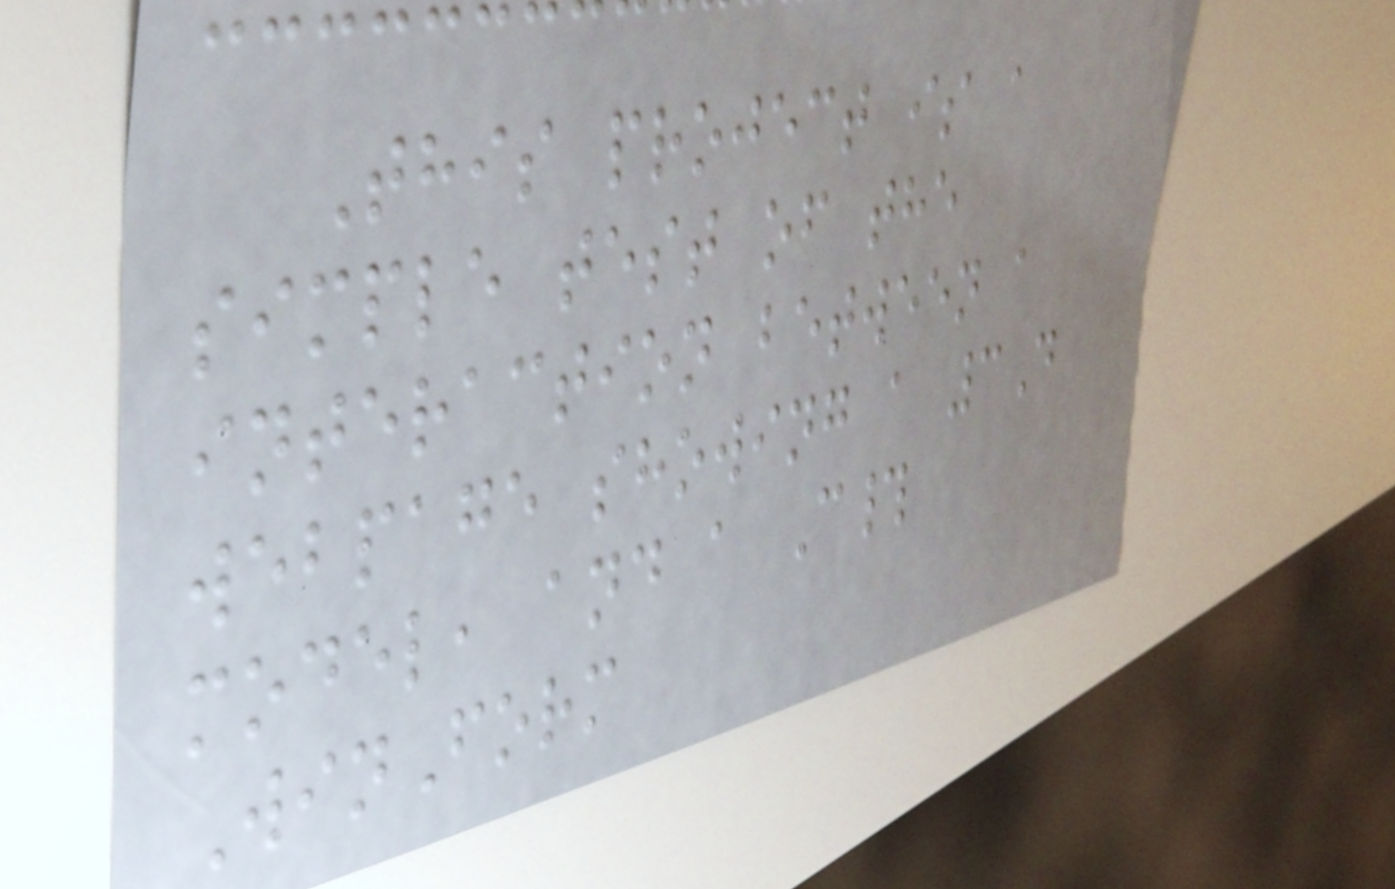This project is a
simple test of the
interaction between a
webpage showing a 3D
model, and a C#
WinForm
